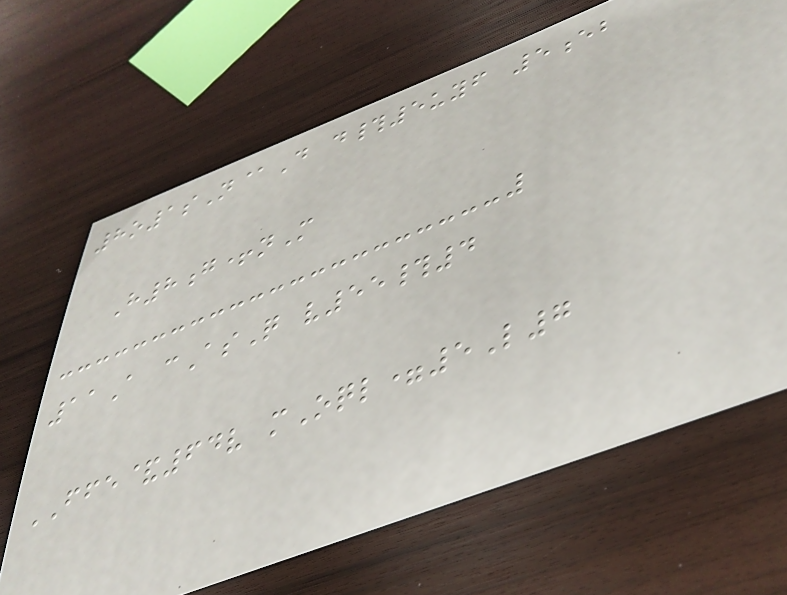8o1sN@D d#5uyf 5eb
H8g+nM
11A cAsQ v55#4
FFE&64v mOql=5L7
